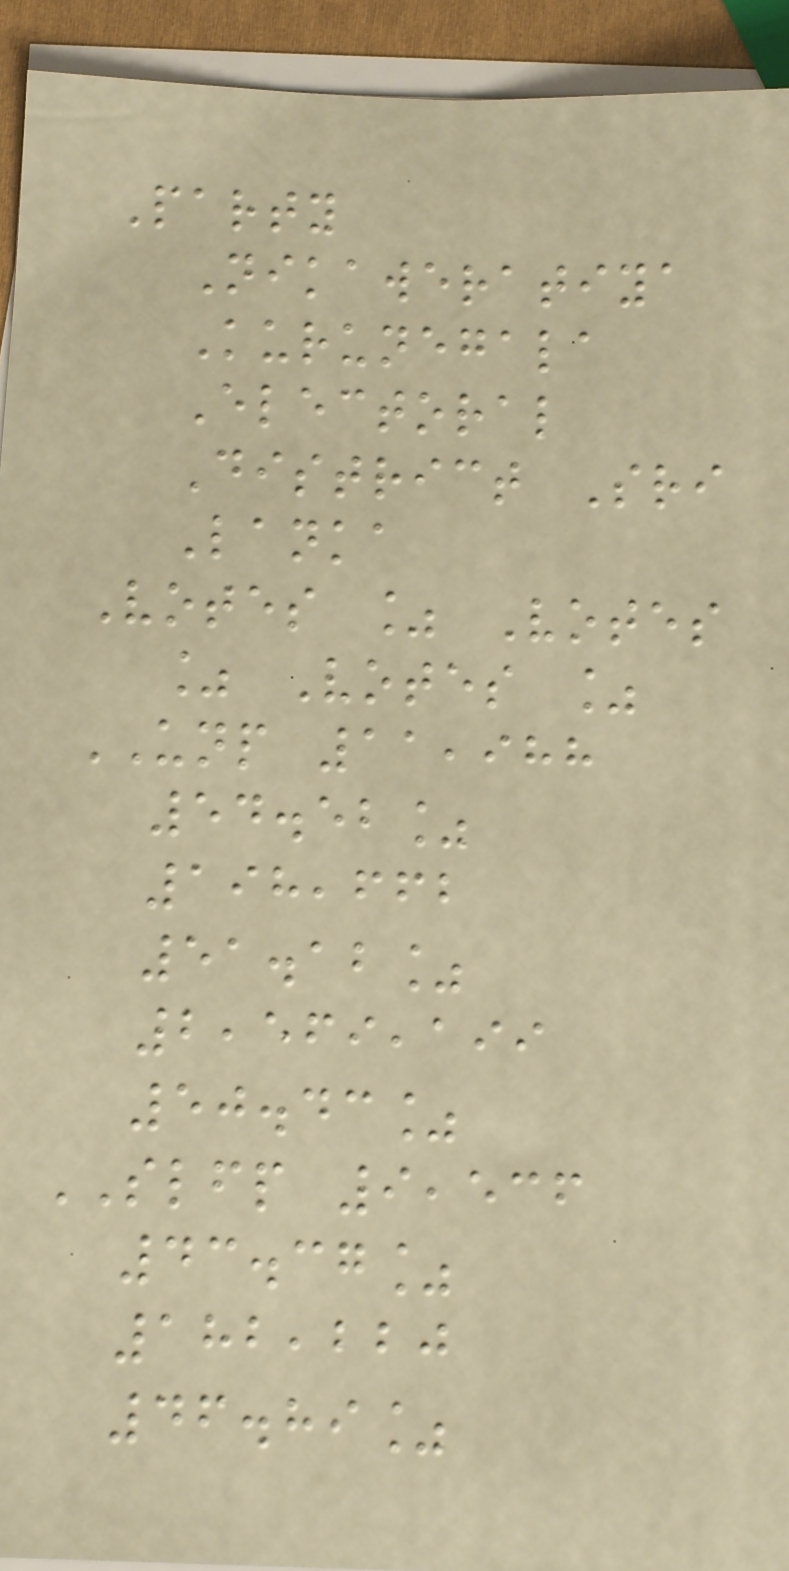Party
Nikaweratiya
Kurunegala
Electoral
District Sri
Lanka
Votes % Votes
% Votes %
UNP 11,988
54.52%
198,662
51.12%
2,569,199
50.43%
SLFP 9,536
43.37%
182,220
46.89%
